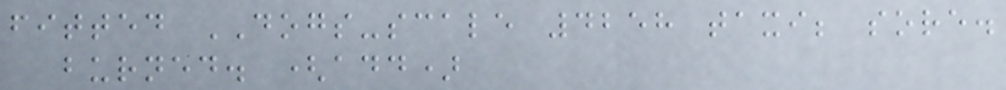fitted DOGS-scale 4258 taxi; sore.
burned. (add)
